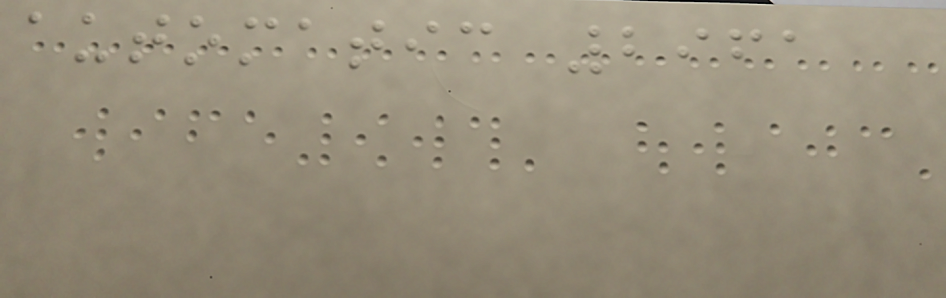automatic 2961
